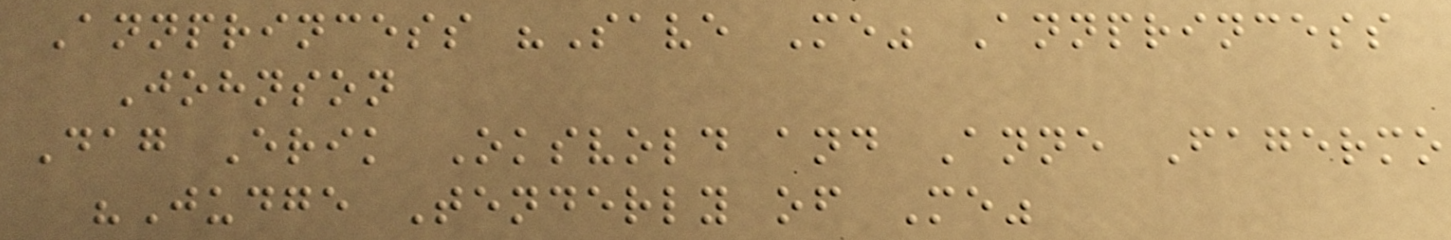Annprincess "Save Me" Annprincess
Johnson
Dag Erik Oksvold and Anne Fagermo
"Judge Tenderly of Me"
